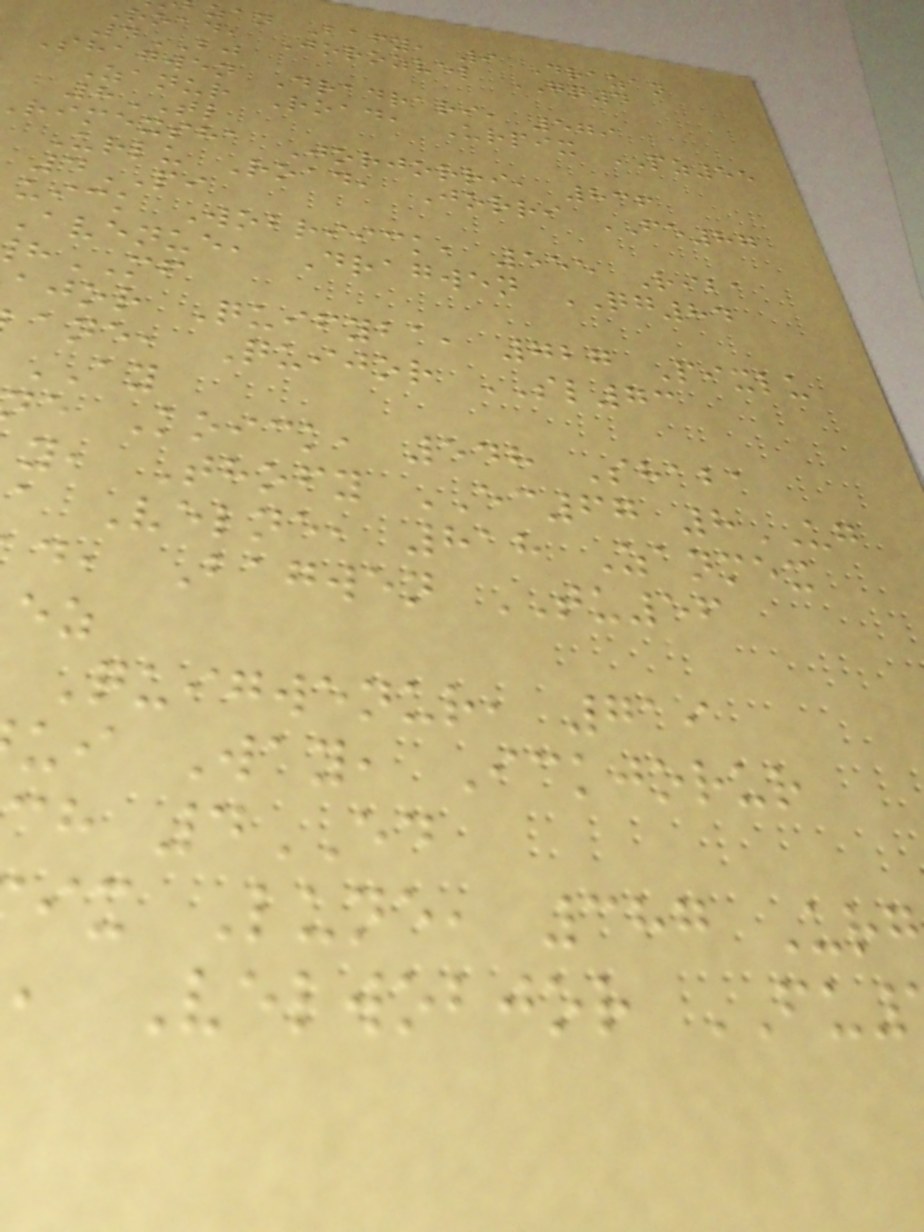zan Bafy, 9 Drazan
Road, Jorozvel GQ4
4BJ
Shagwen Dradrari, 579
Zanur Road, Urpix PZ55
8TL
rimexsha Jorjorri, 836
Urlu Road, Jorri FE87
4PI
uick Wobriick, 555 Riba
Avenue, Dragwen QG84
MF
ajor Quifyba, 727 Pixlu
ane, Quijor SL73
AY
e Koick, 548 Shaba
y, Thofy EC67 8UG
a Velne, 818 Zanmex
d, Bagwen TU56
Quigwenur, 719
ui Way, Ickjorur
h 4ED
ix Lune, 387 Ur
, Velwobjor FU
